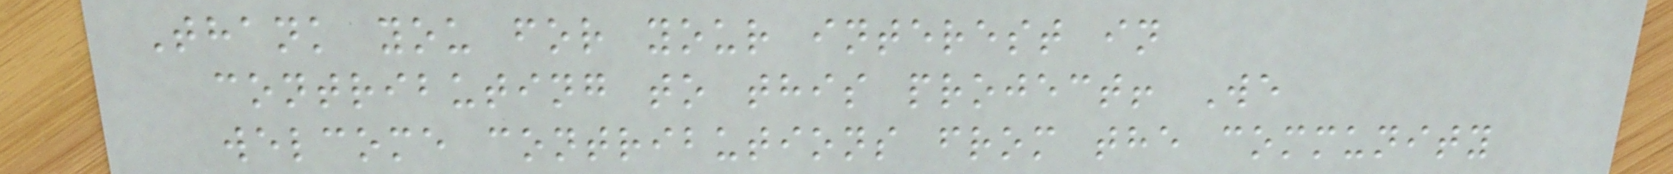Thank you for your interest in
contributing to this project! We
welcome contributions from the community
